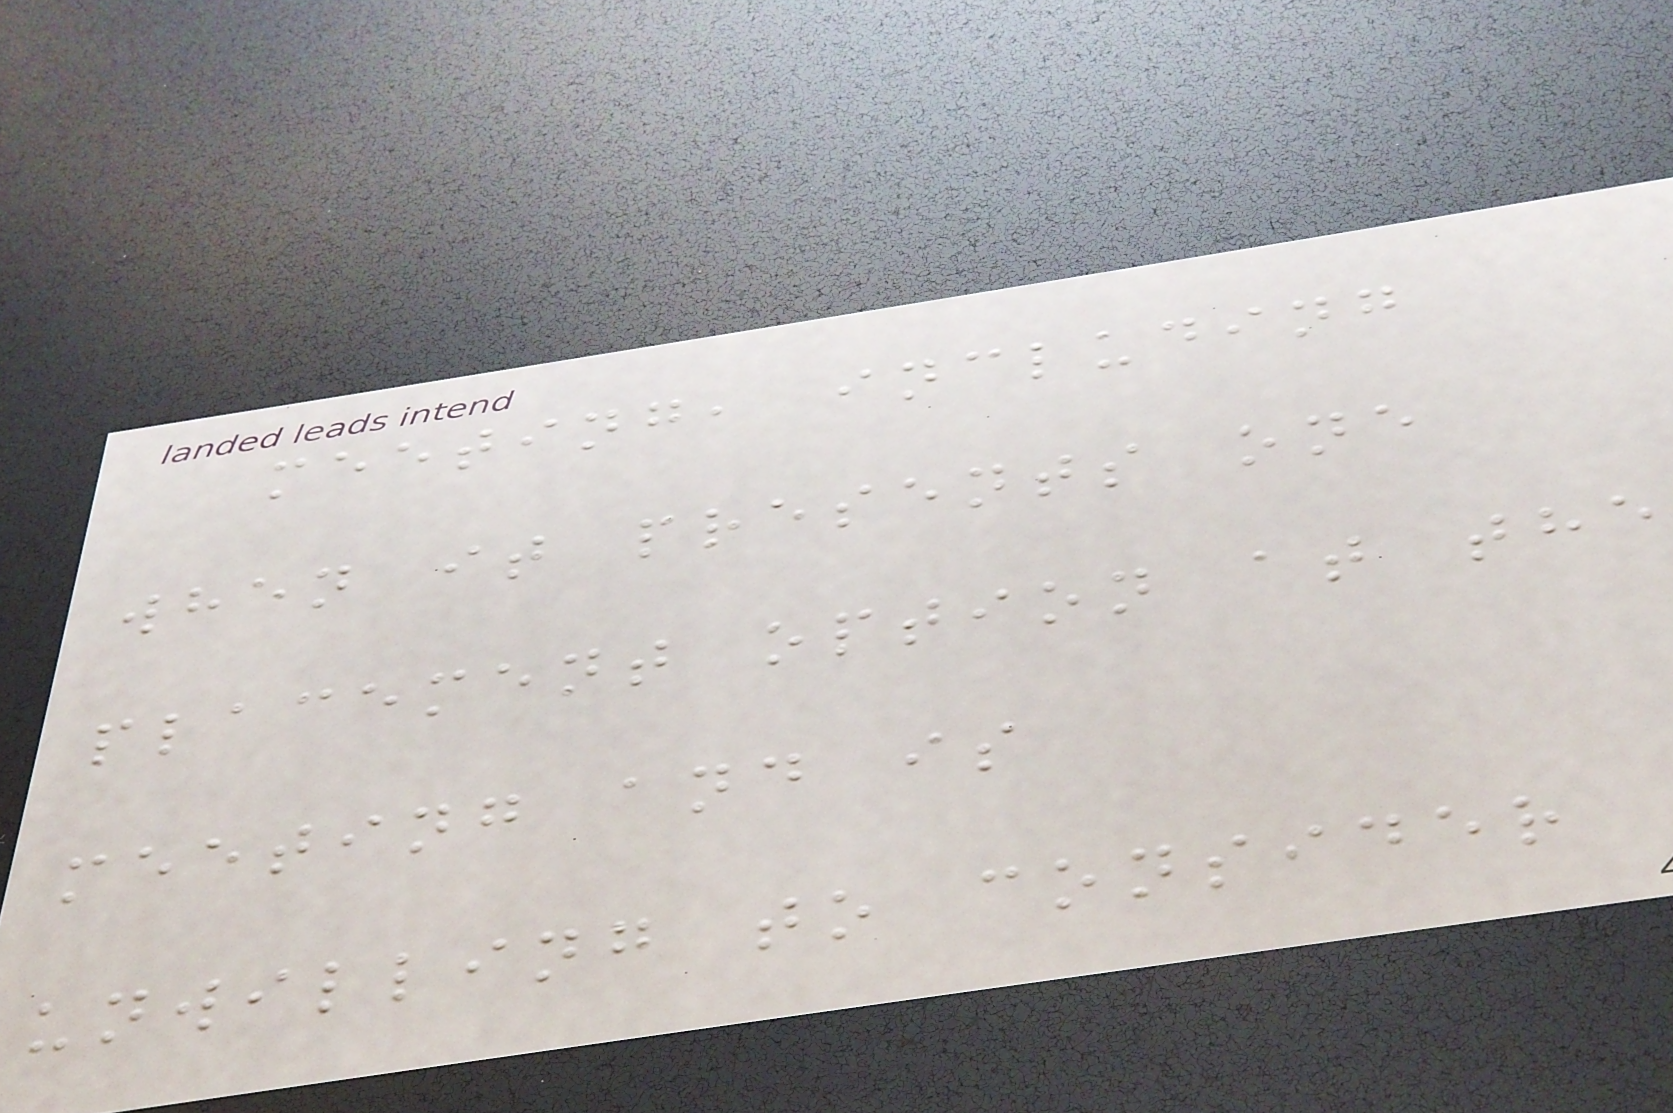meeting, including
when it presents one
placement option at the
meeting and is
unwilling to consider
